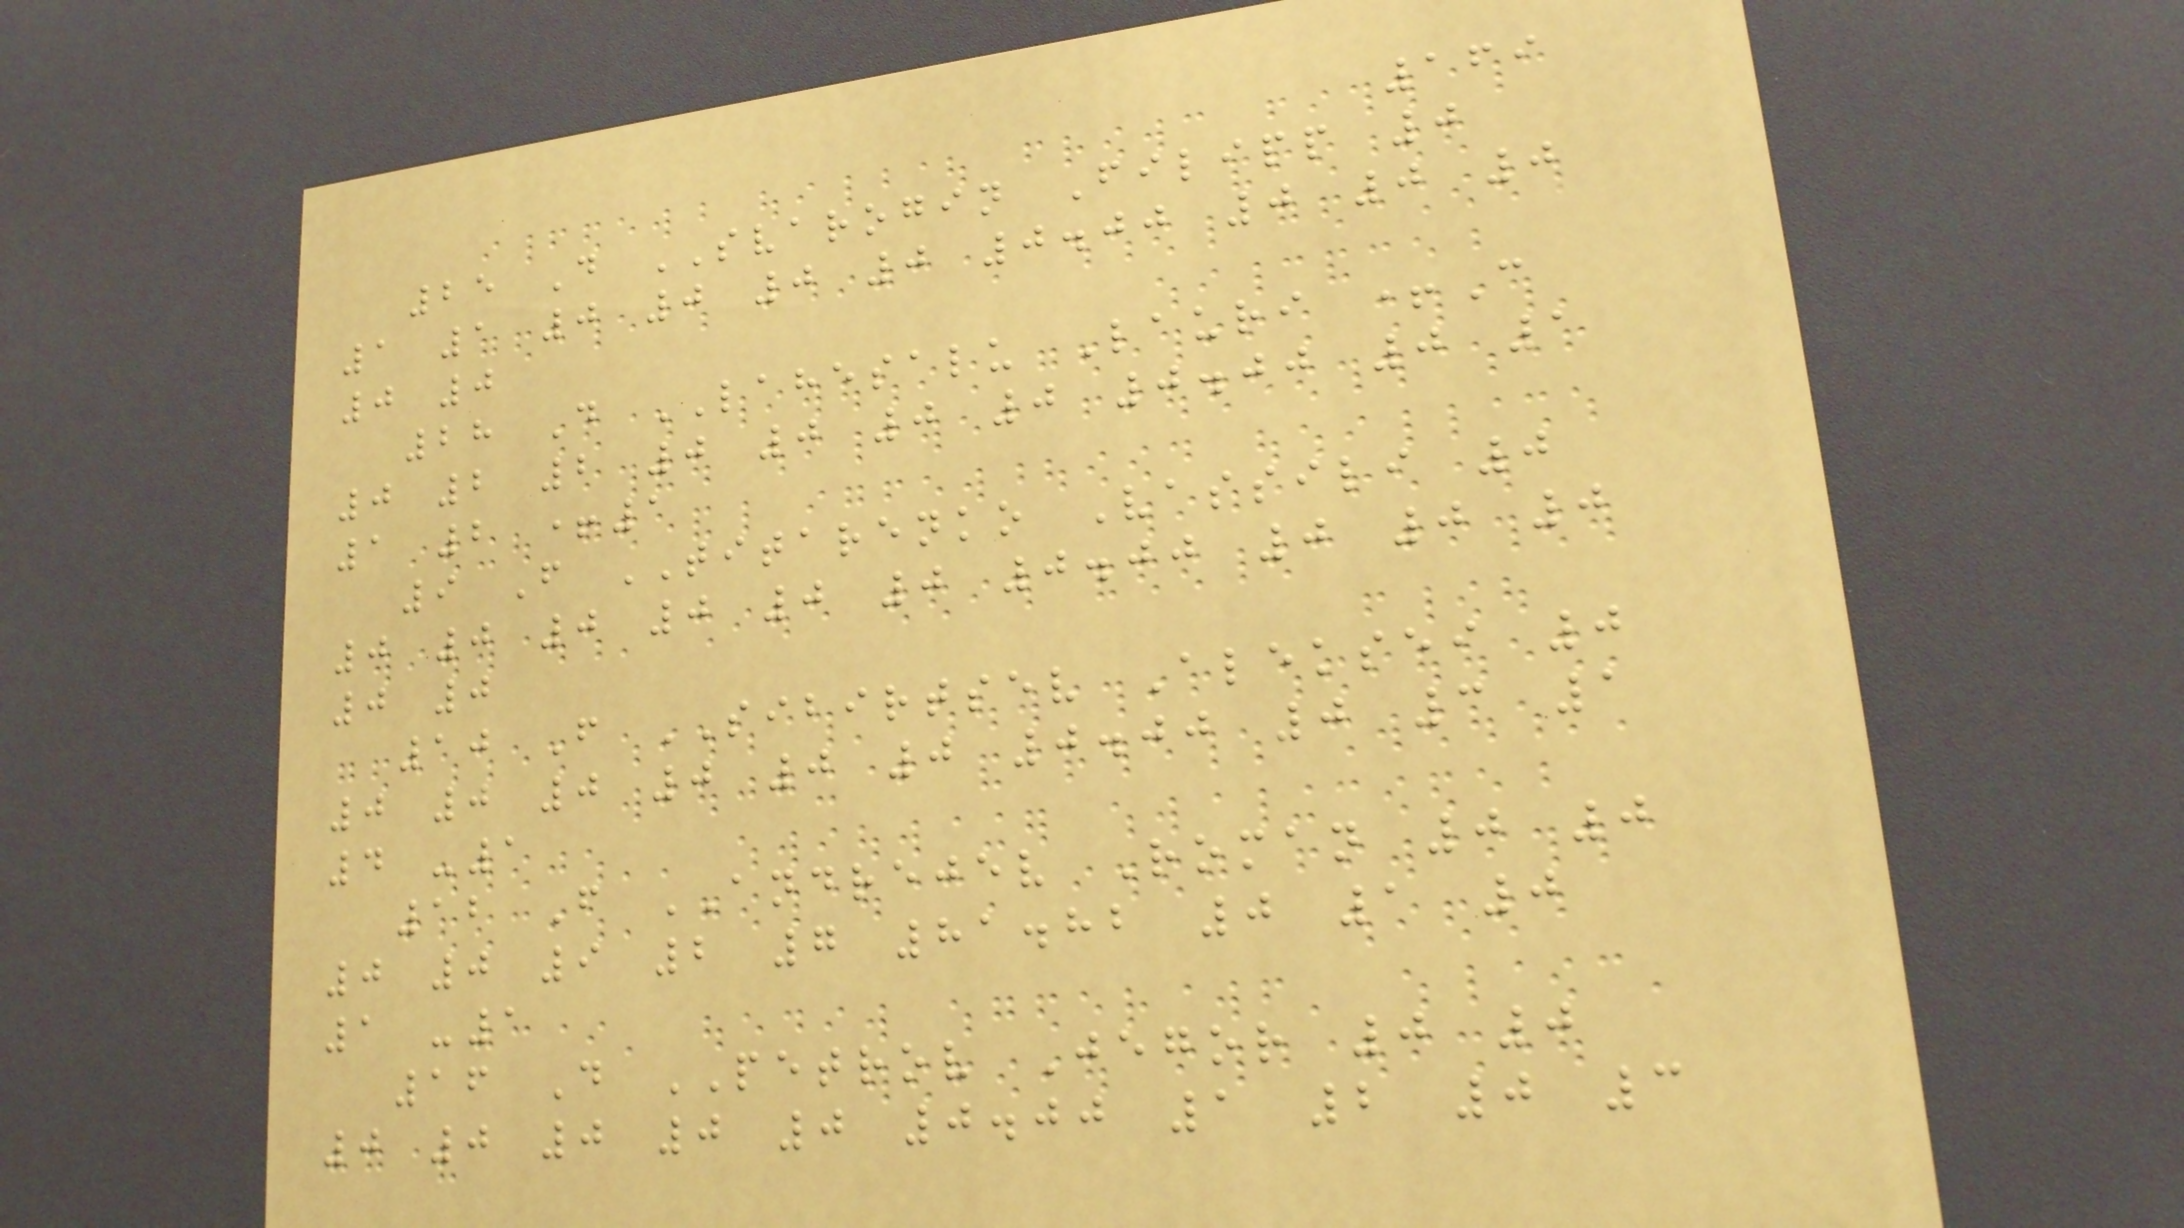169
25 D SVAROGIN Filipp 0
1 1 0 0 0 0 0.00 0 0 0
0 0
28 D LAHESALU Lauri +C
0 2 2 0 0 0 0 0.00 0 1
1 2 +1
9 F TITARENKO Vassili 0
0 0 0 0 0 0 0.00 0 0 0
0 0
10 F SIBIRTSEV Aleksei 0
0 0 0 0 0 0 0.00 0 3 1
4 -1
12 F ANDREJEV Roman 0 0
0 0 9 2 7 81.82 0 1 0
1 -1
16 D PETROV Jegor 0 0
0 0 0 0 0 0.00 1 2 0 3
